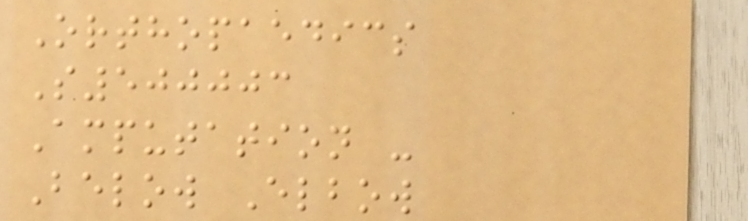Orthopaedics
S500003
Amputation -
Below Elbow
